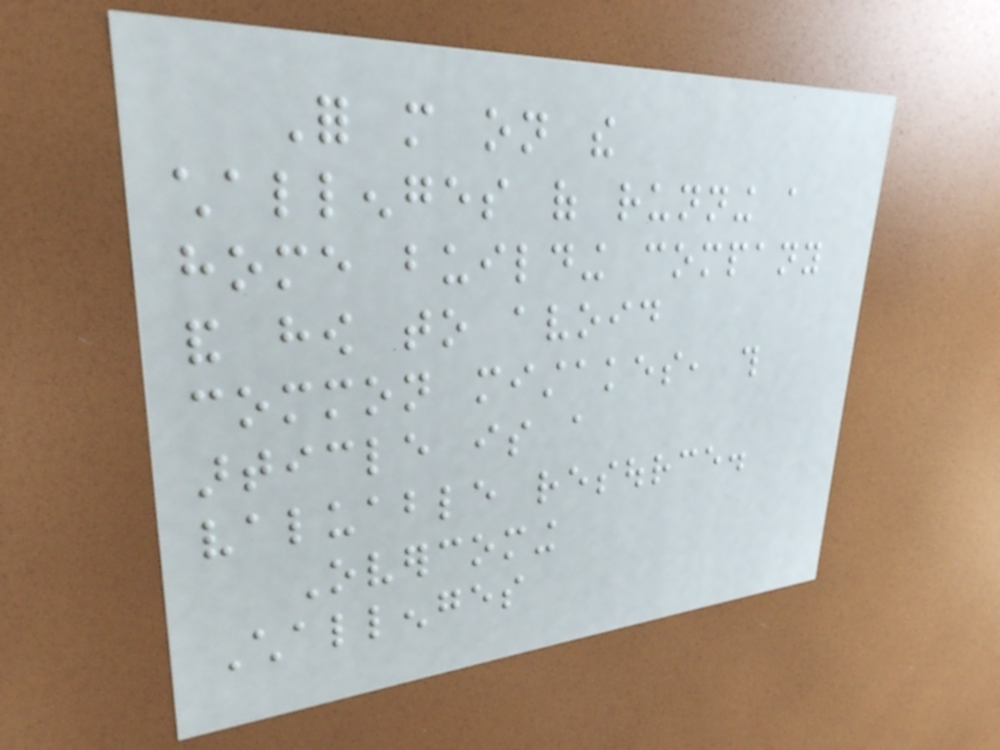For more on the
challenges of running a
home building company
and how to avoid
common mistakes, this
article is a
valuable resource.
Overcoming
Challenges
